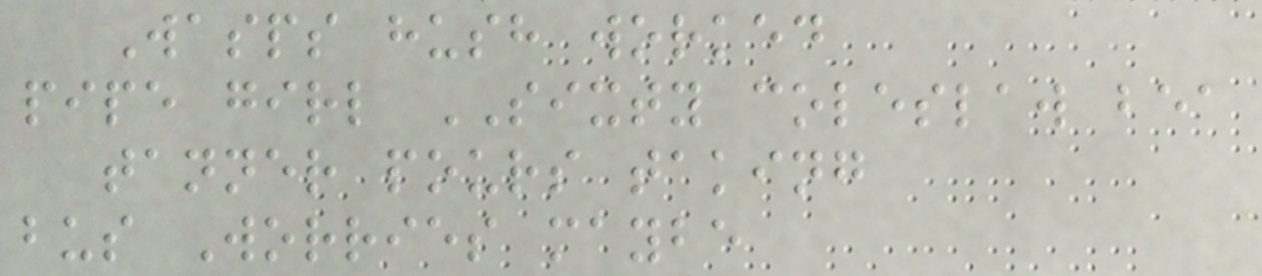Wasps hush worked
pipe girl SIXTY coleslaw bea
tanner pours taking
bus Worries maybe
